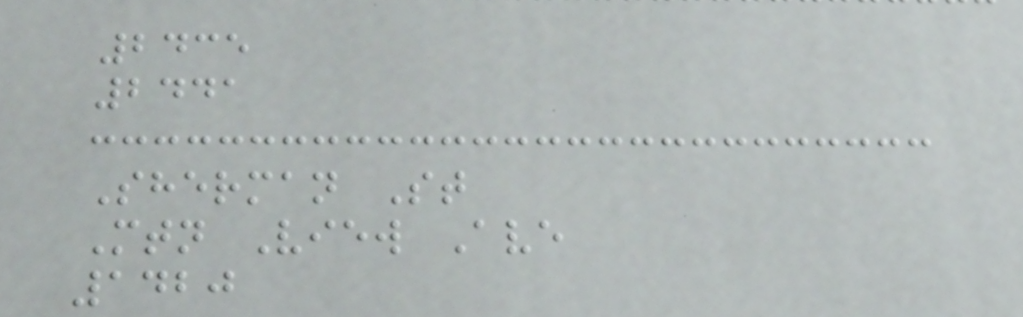2435
2441
Sherman St
Mtn View Ave
1420
